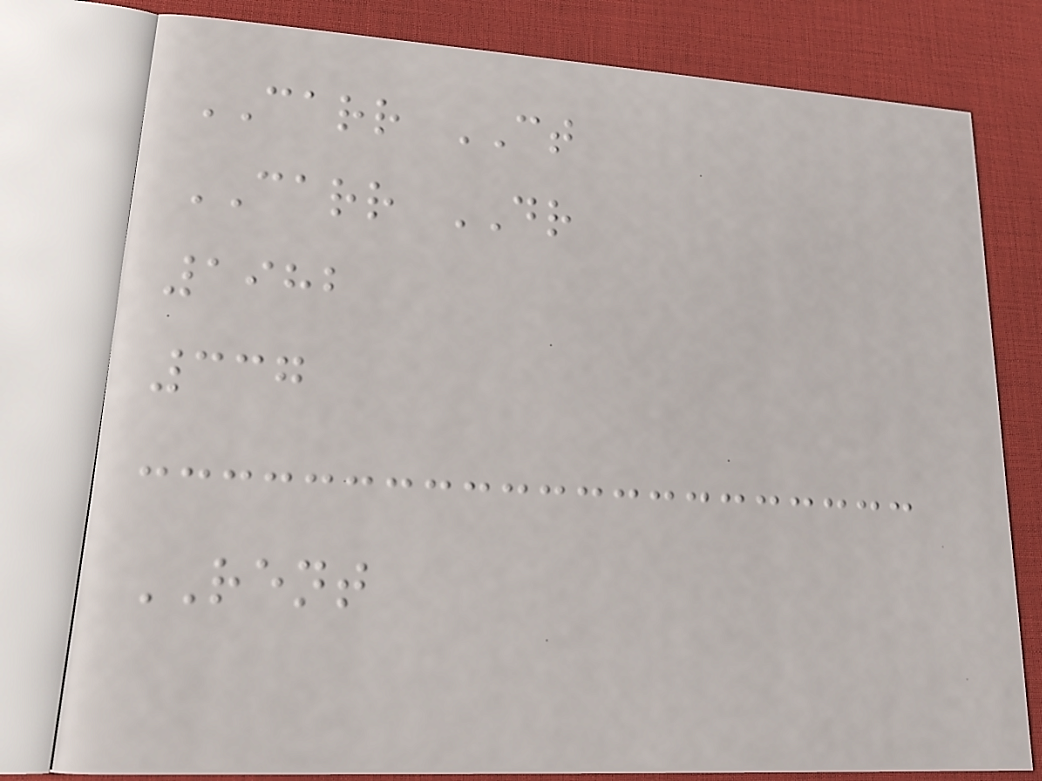CARR CT
CARR DR
1982
337
RENT
